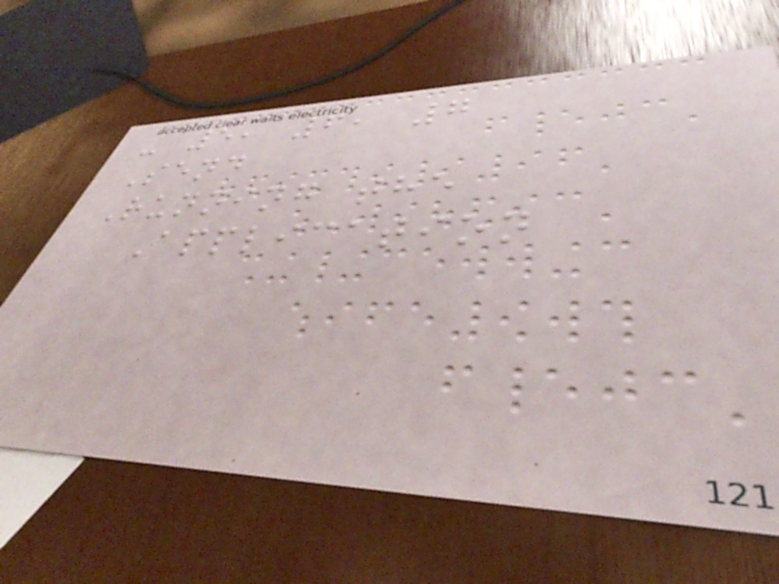- 5, 6, 7
Send
Running the
Application
